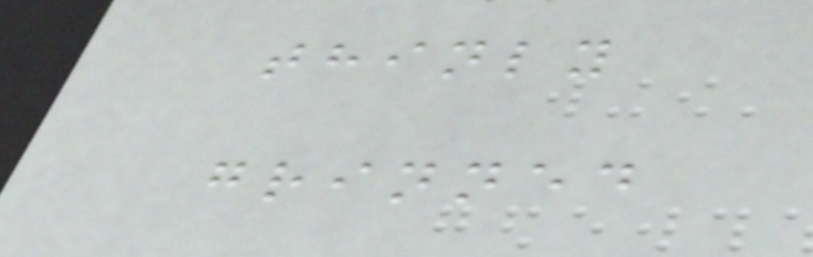thinly
grinned
